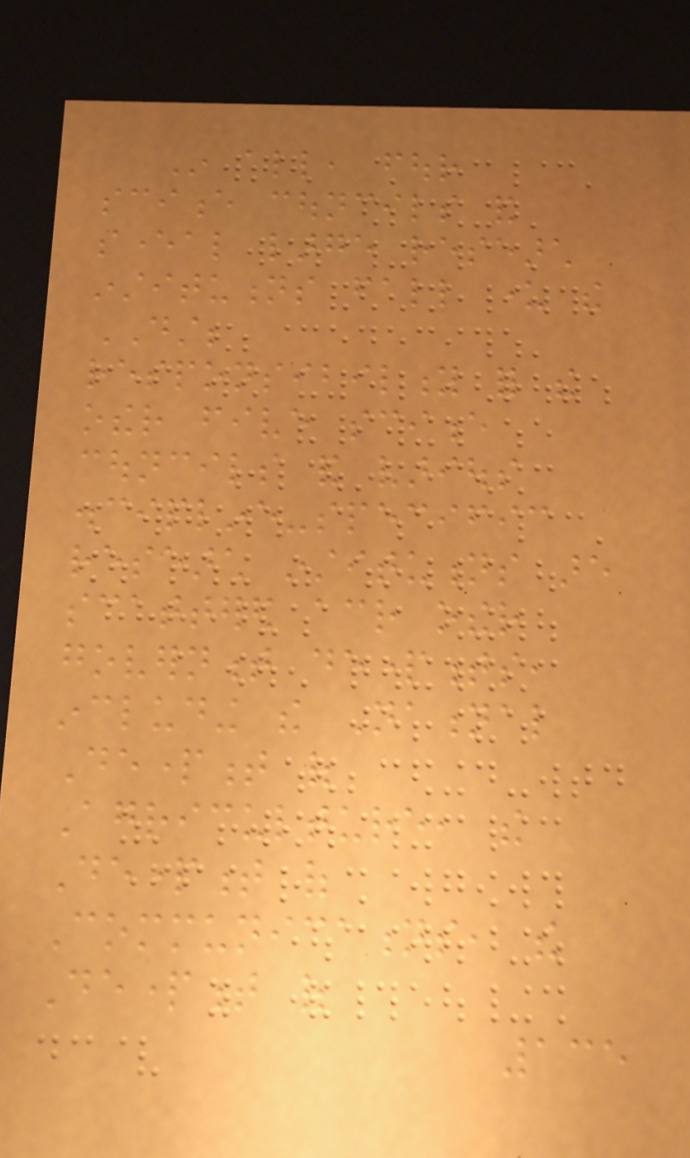In all, four
science councils and
several large research
institutions fall under the
DST;
responsibility for the
other five science
councils and various
discipline-specific
research institutions are
scattered across other
government departments,
including the National
Department of
Agriculture, the
Department of
Communications, the
Department of
135
